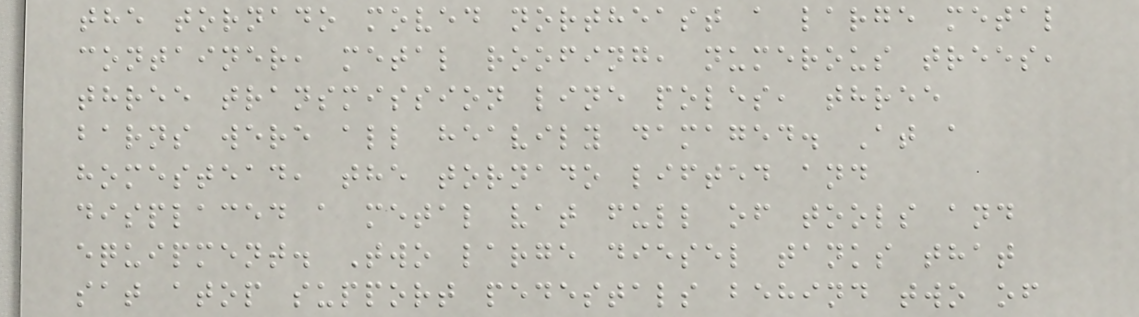the tornado moved northeast a large metal
container, metal roofing, numerous trees,
three transmission line poles, three
barns were all heavily damaged. At a
homestead, the tornado lifted and
displaced a metal vat full of tools and
equipment. Two large diesel tanks that
sat atop support pedestals behind two of
